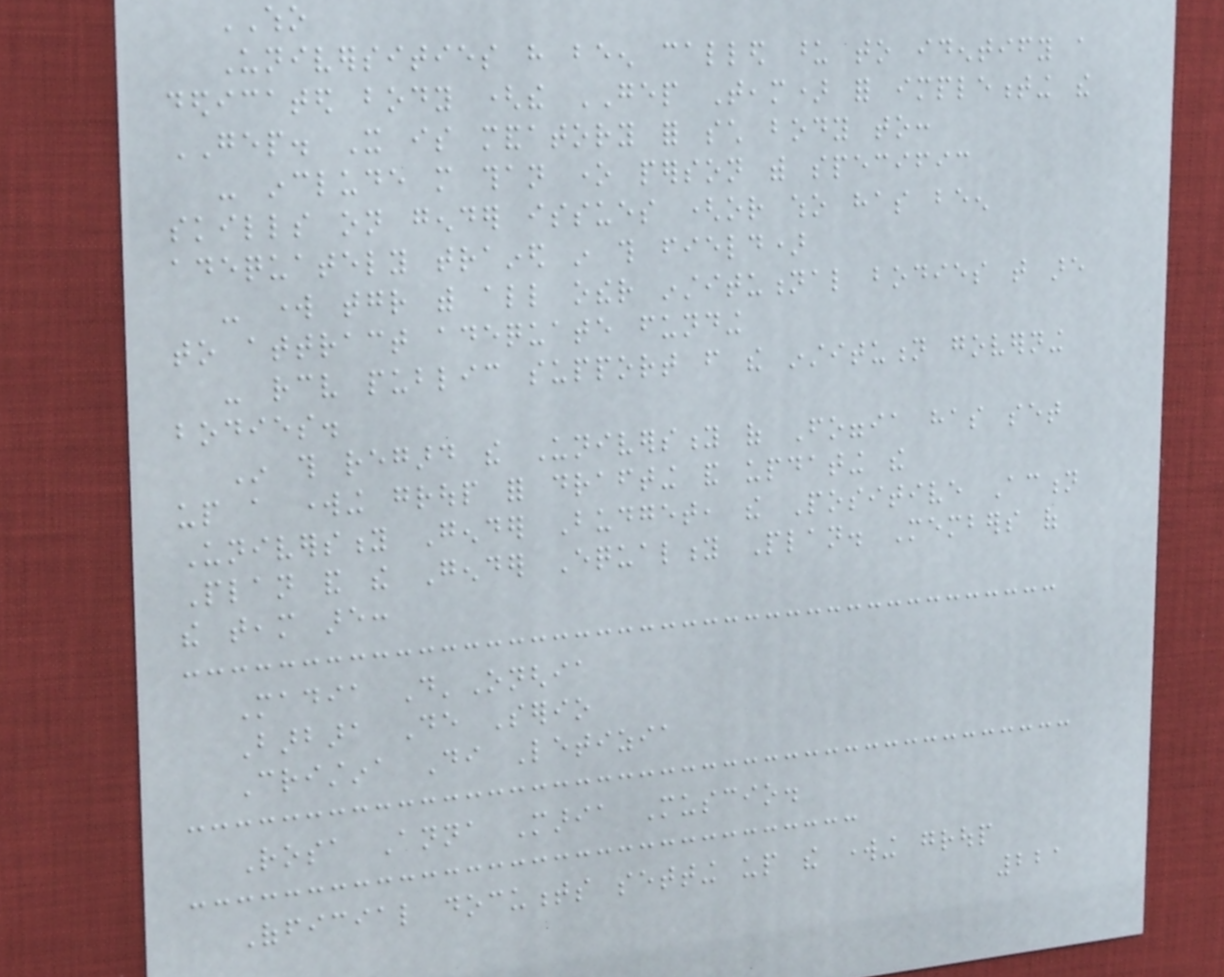WHO
Universities have been called upon to identify a
dedicated body (the GEP Team) for implementing the
GEP. It is mandatory for such body to:
- include more than one person with specific
skills on gender issues (or who has been
adequately trained in this field)
- work together with all other institutional bodies that are
to attract adequate funding
- receive public support from the institution governing
bodies.
In this regard the University of Foggia has set
up a working group for drafting and updating the
University Gender Budget, the Positive Action
Plan and the Gender Equality Plan. Members of
the team are:
Madia D'Onghia
Barbara De Serio
Cristina Di Letizia
Rosa Anna Maria Muscio.
Official documents setting up the working group
221
